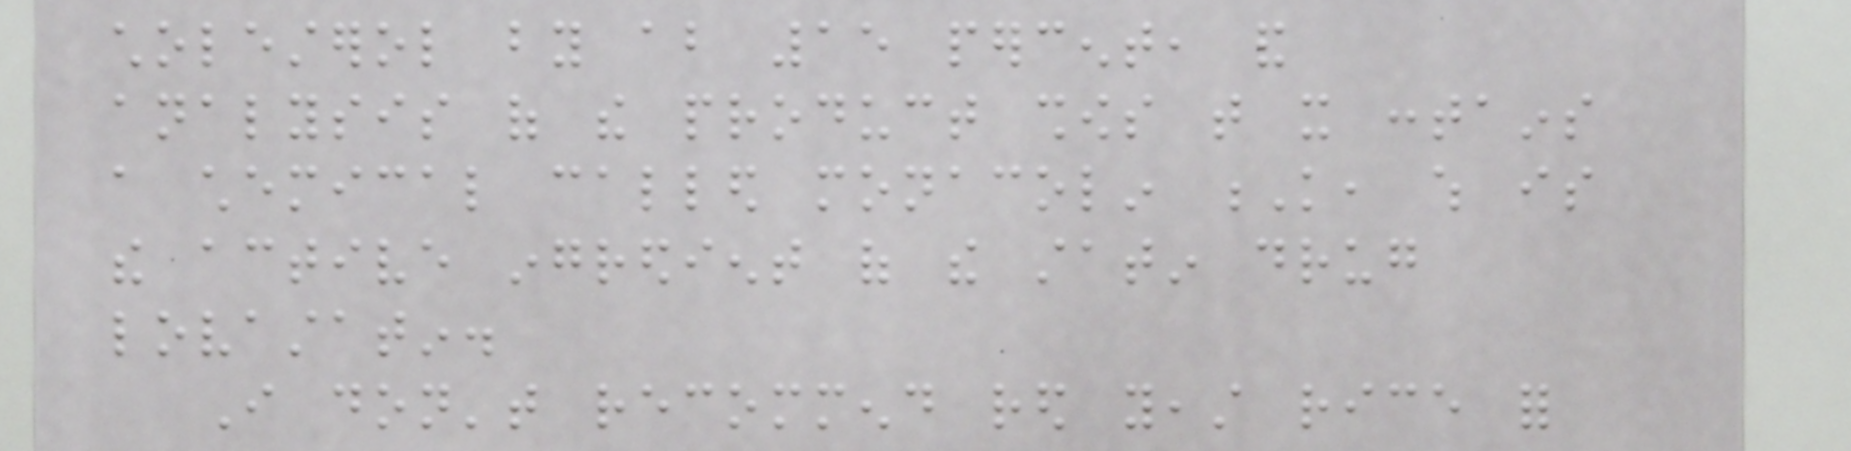cholesterol by about 15 percent, and
analysis of the product shows that it contains
a chemical called monacolin K, which is
the active ingredient of the statin drug
lovastatin.
I don't recommend red yeast rice for
